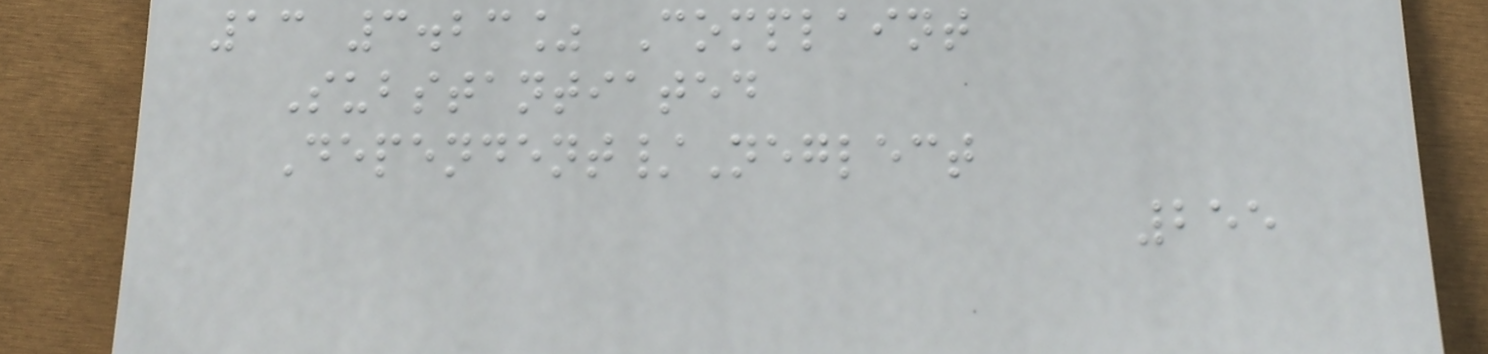13 3.23% Complaint
Substantiated
Dependent/Neglect
255
